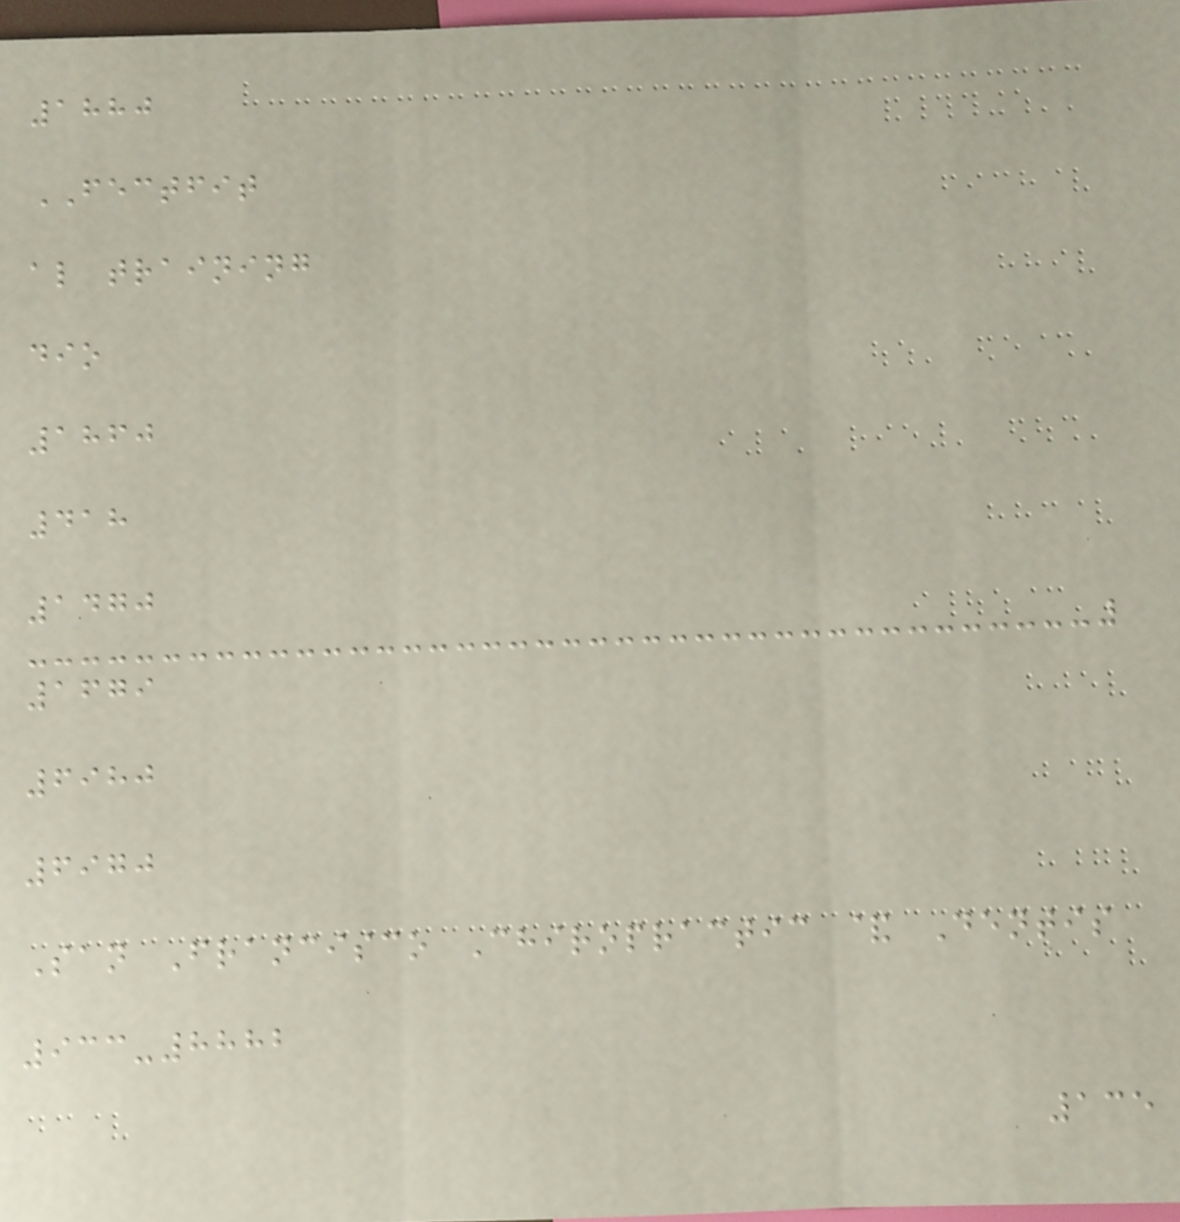1880
FECTFIT
al training
dio
1860
418
1470
1679
6980
6970
San Francisco Chiropractic & Dentis
933-8882
135
